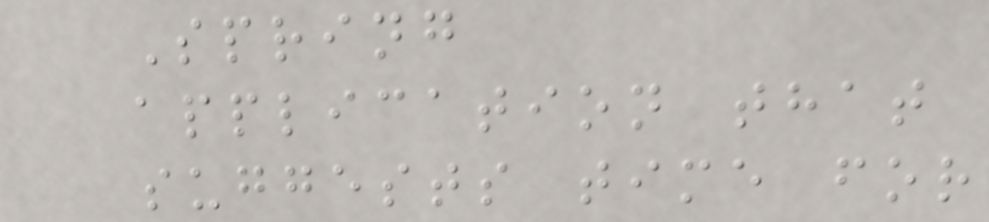Spring
application that
suggests time for
